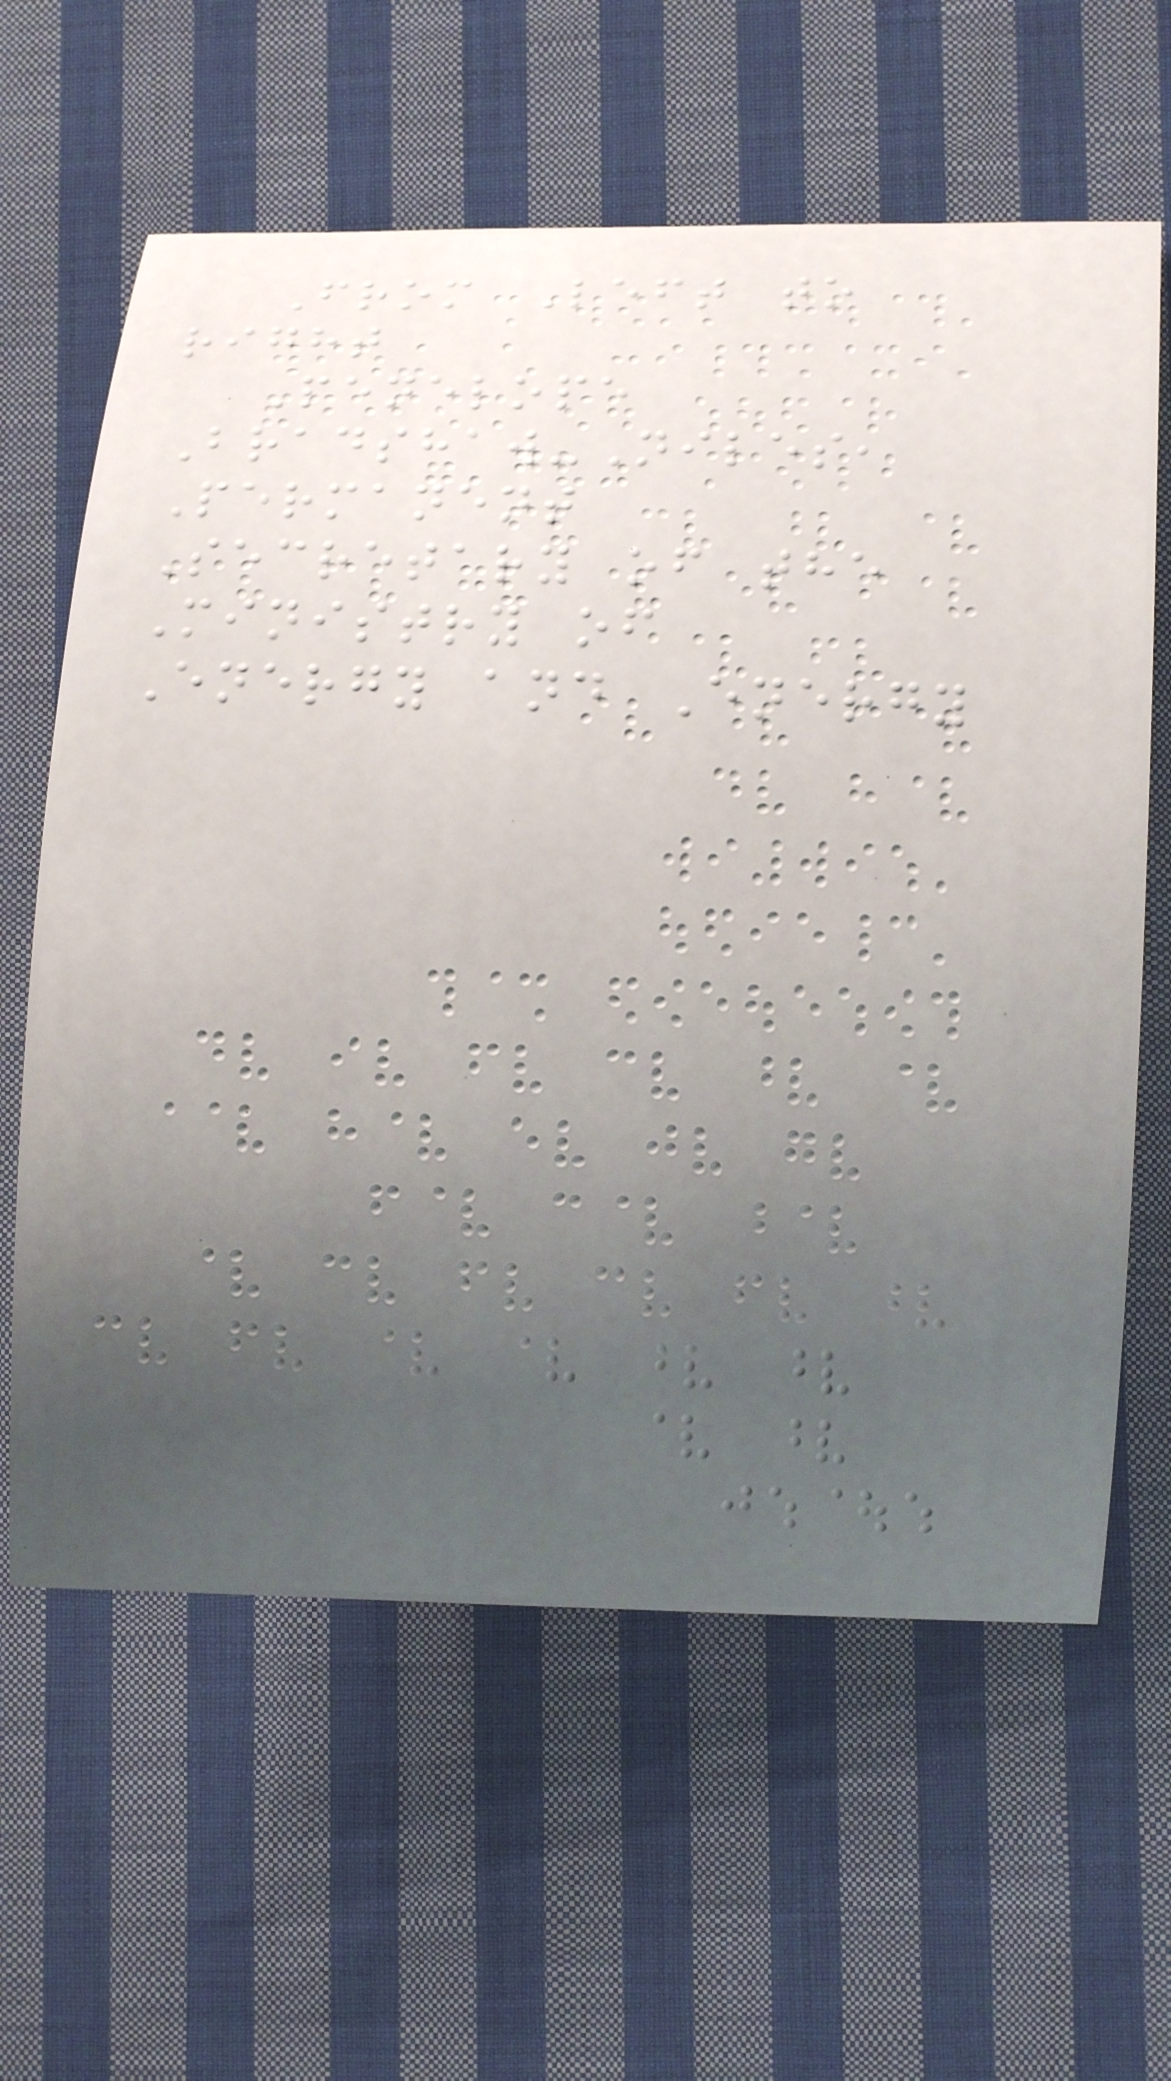From Left to
right
Penelope
Bradshaw-Niles,
Permanent
Secretary of the
Ministry of
Energy and Energy
